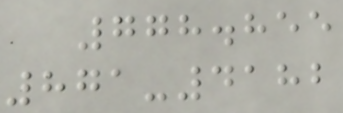778.855
871-4182
